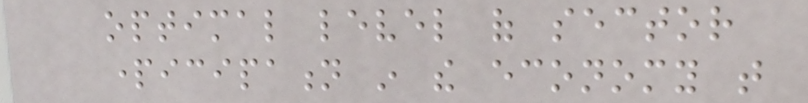optimal level of sector
participation in the economy that
